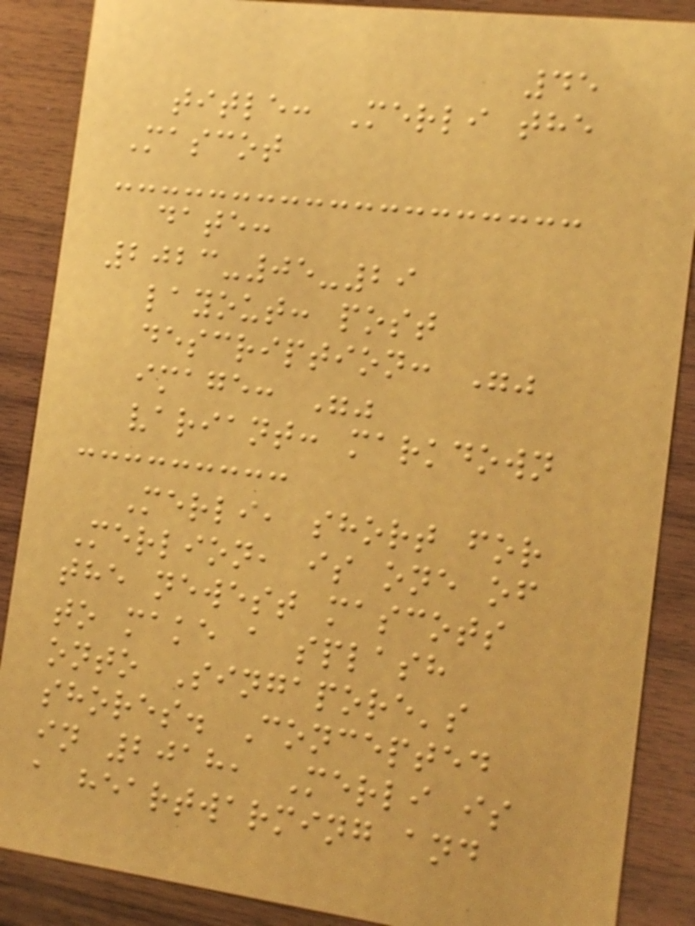45
title: Merli the
Mascot
date:
2023-05-29
layout: post
description: ""
image: ""
variant: markdown
Merli, short for
Merlion, is one of
the newest mascots
to make a splash
onto Singapore's
shores. Concepted
in 2018, Merli is
a heartwarming and
